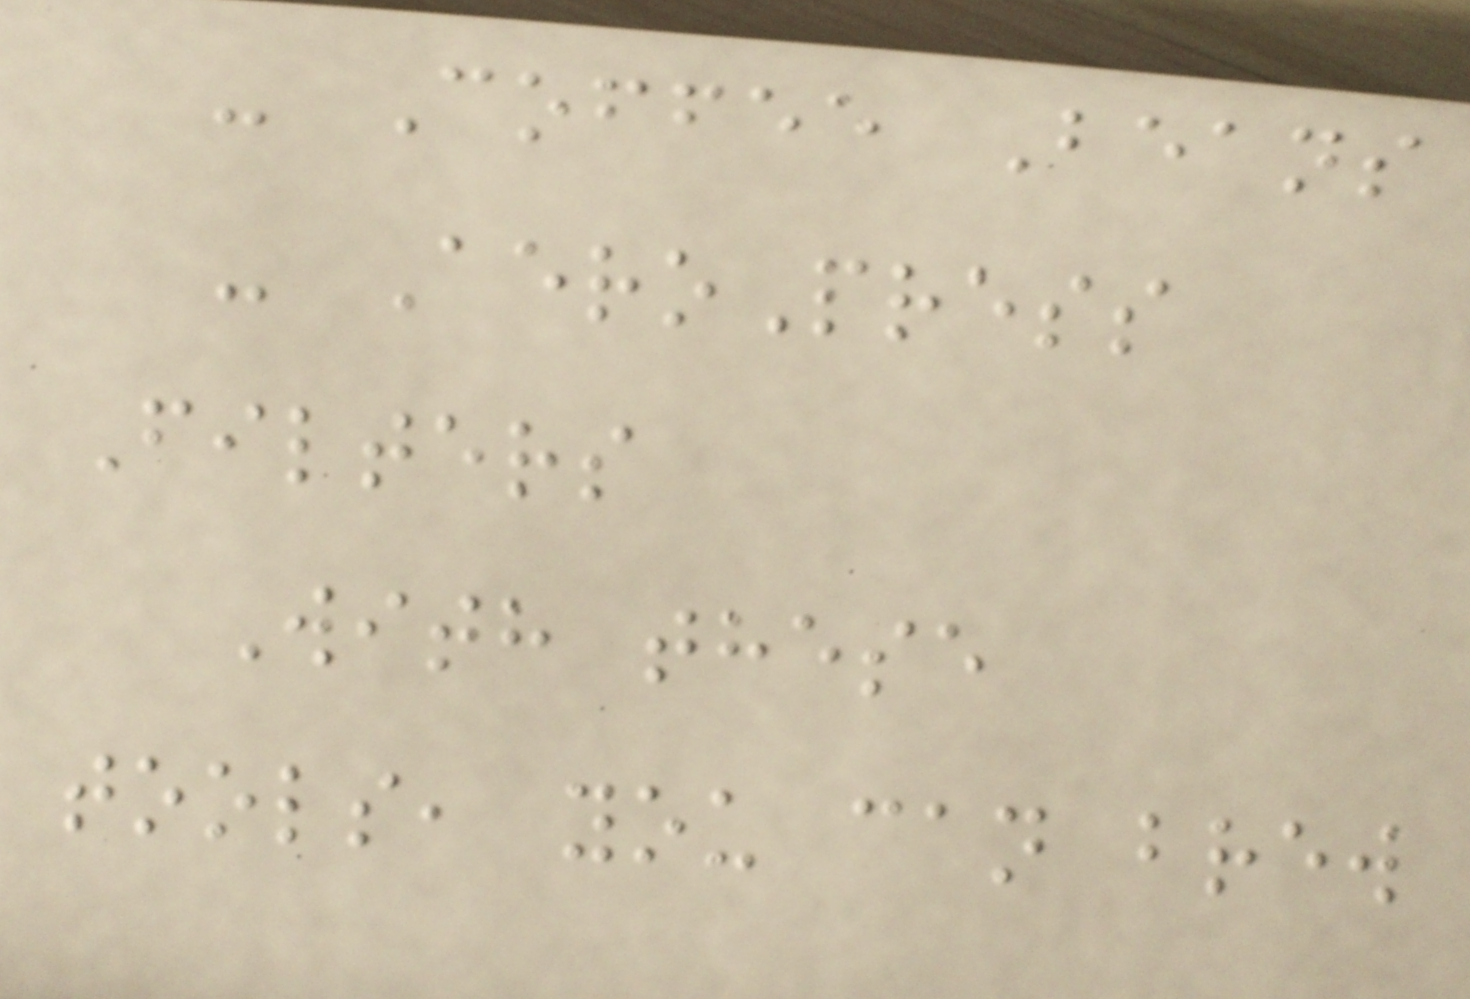- Coffee Beans
- AeroPress
Filters
With these
tools, you can brew
